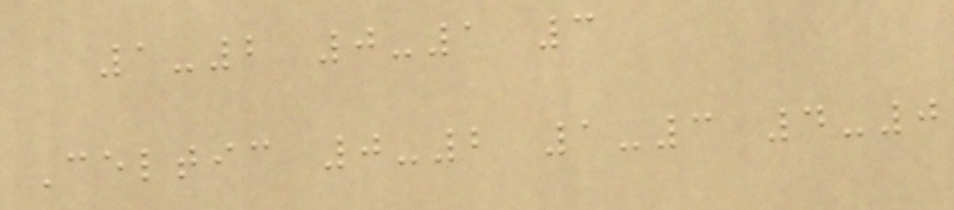1-2 0-1 3
Celtic 0-2 1-3 4-0
